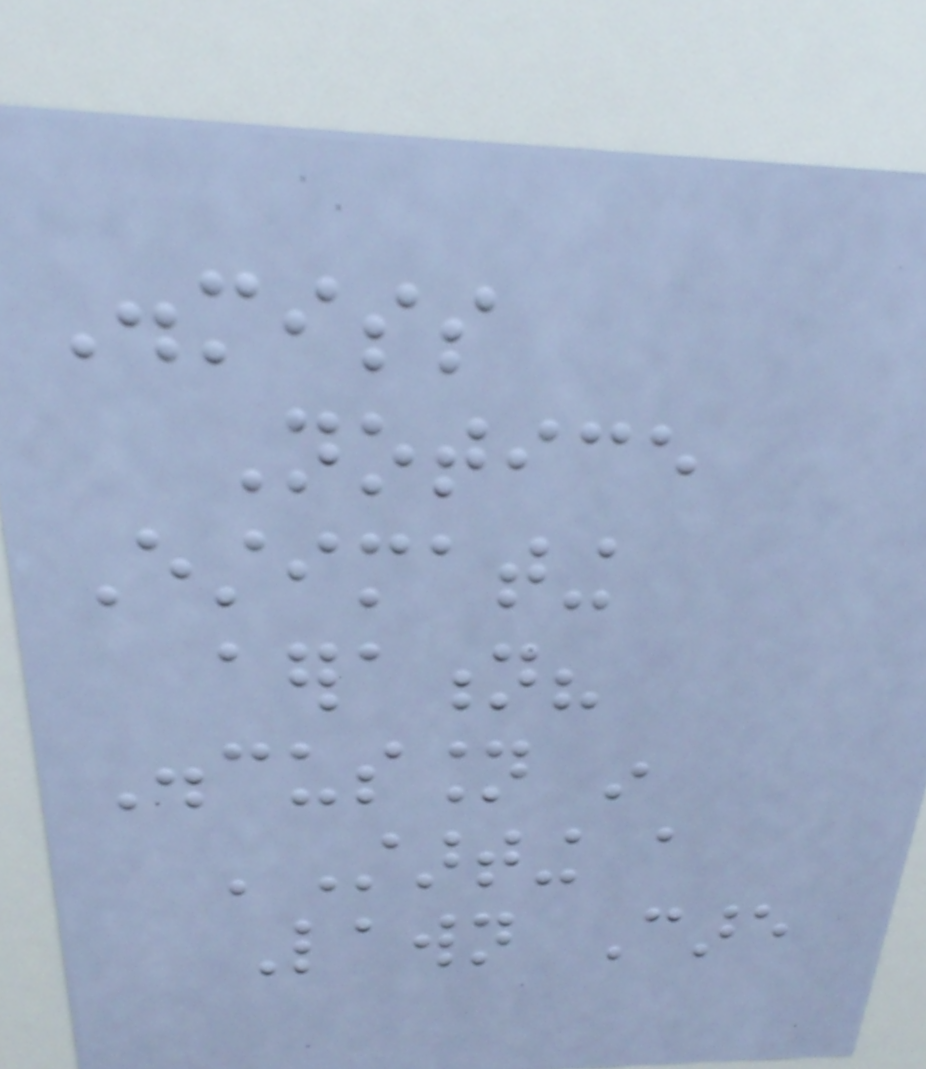Dismiss
Notice
Estimating
aeration?
Discussion in
'Starting a
Lawn Care
